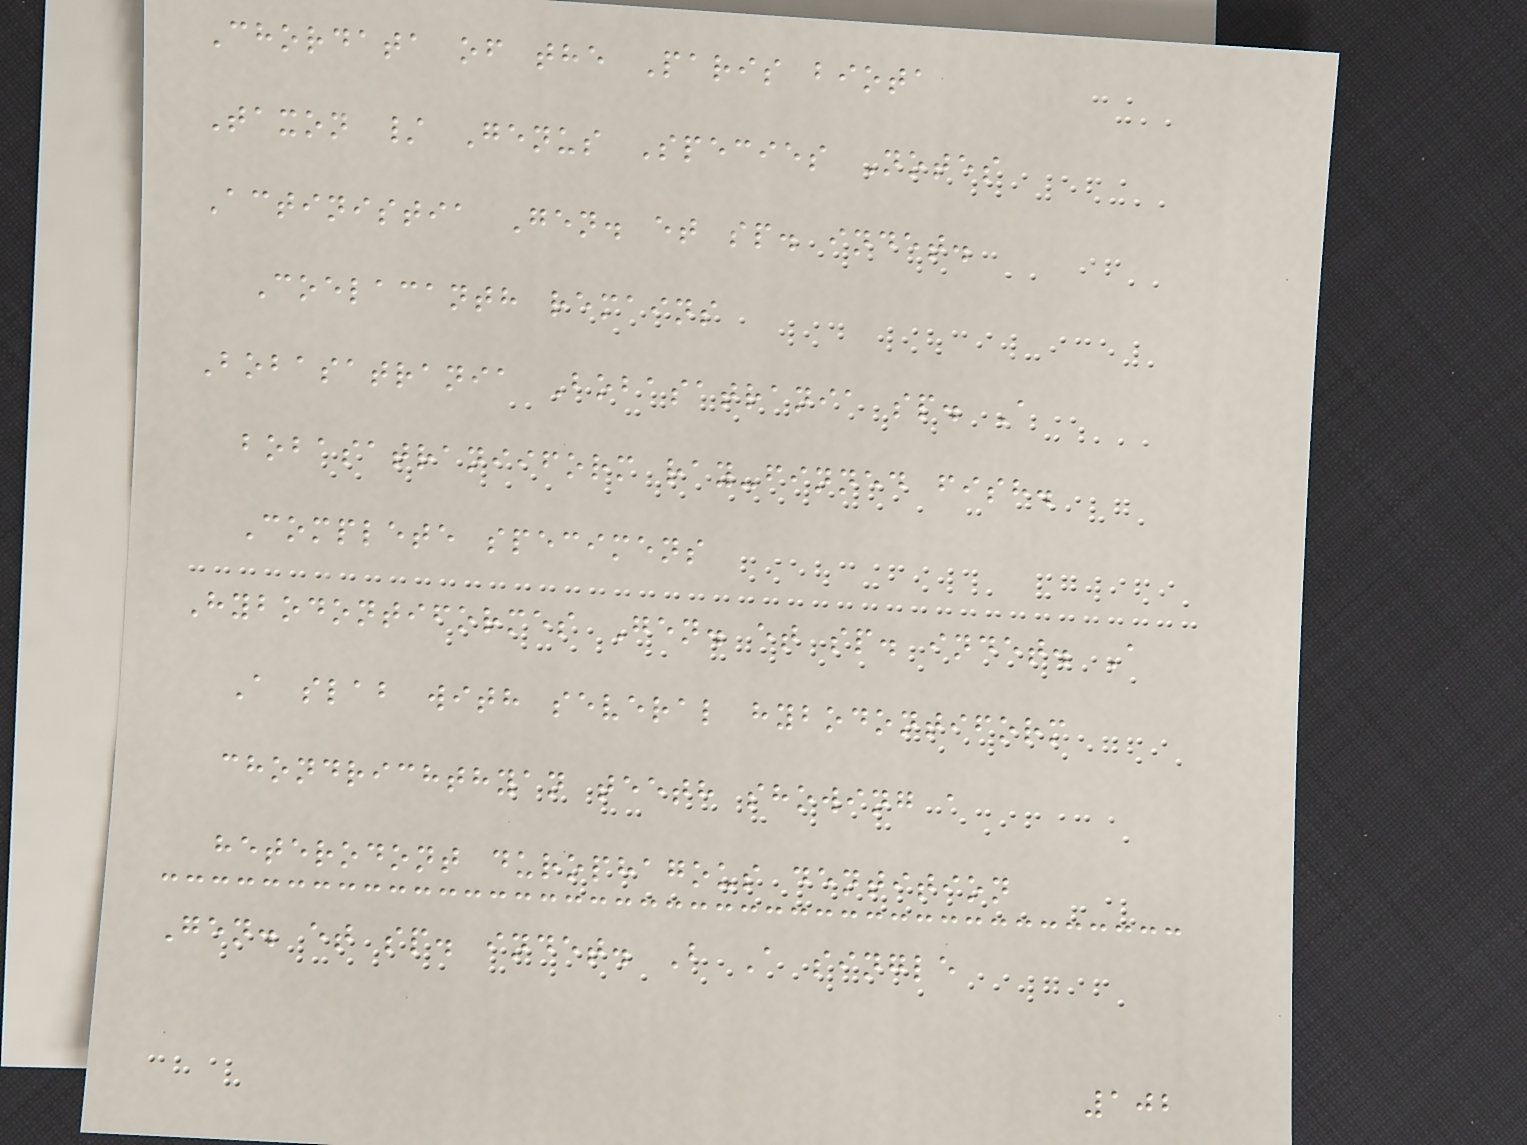Chordata of the Paris biota
Taxon / Genus Species Notes
Actinistia Gen. et sp. indet.
Coelacanth remains
Bobasatrania Bobasatrania sp. A
bobasatraniiform ray-finned fish.
Complete specimens
Hybodontiformes Gen. et sp. indet. A
A slab with several hybodontiform
chondrichthyan teeth showing a
heterodont durophagous dentition
Gen. et sp. indet. B A single
102
